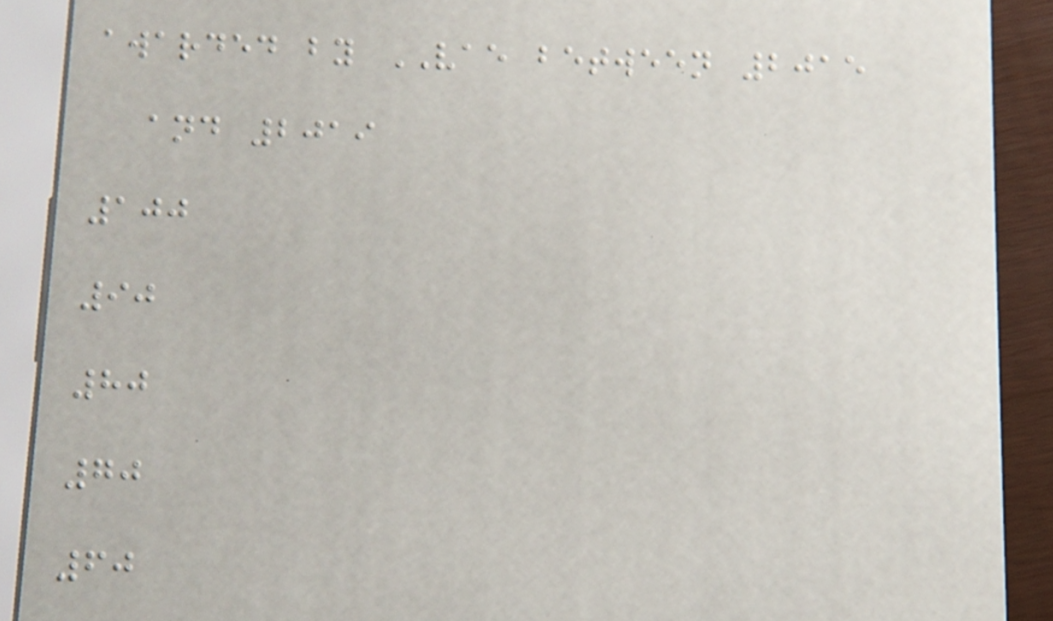awarded by VAE between 2015
and 2019
100
90
80
70
60
